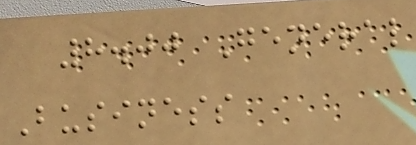8.00 General
Business
